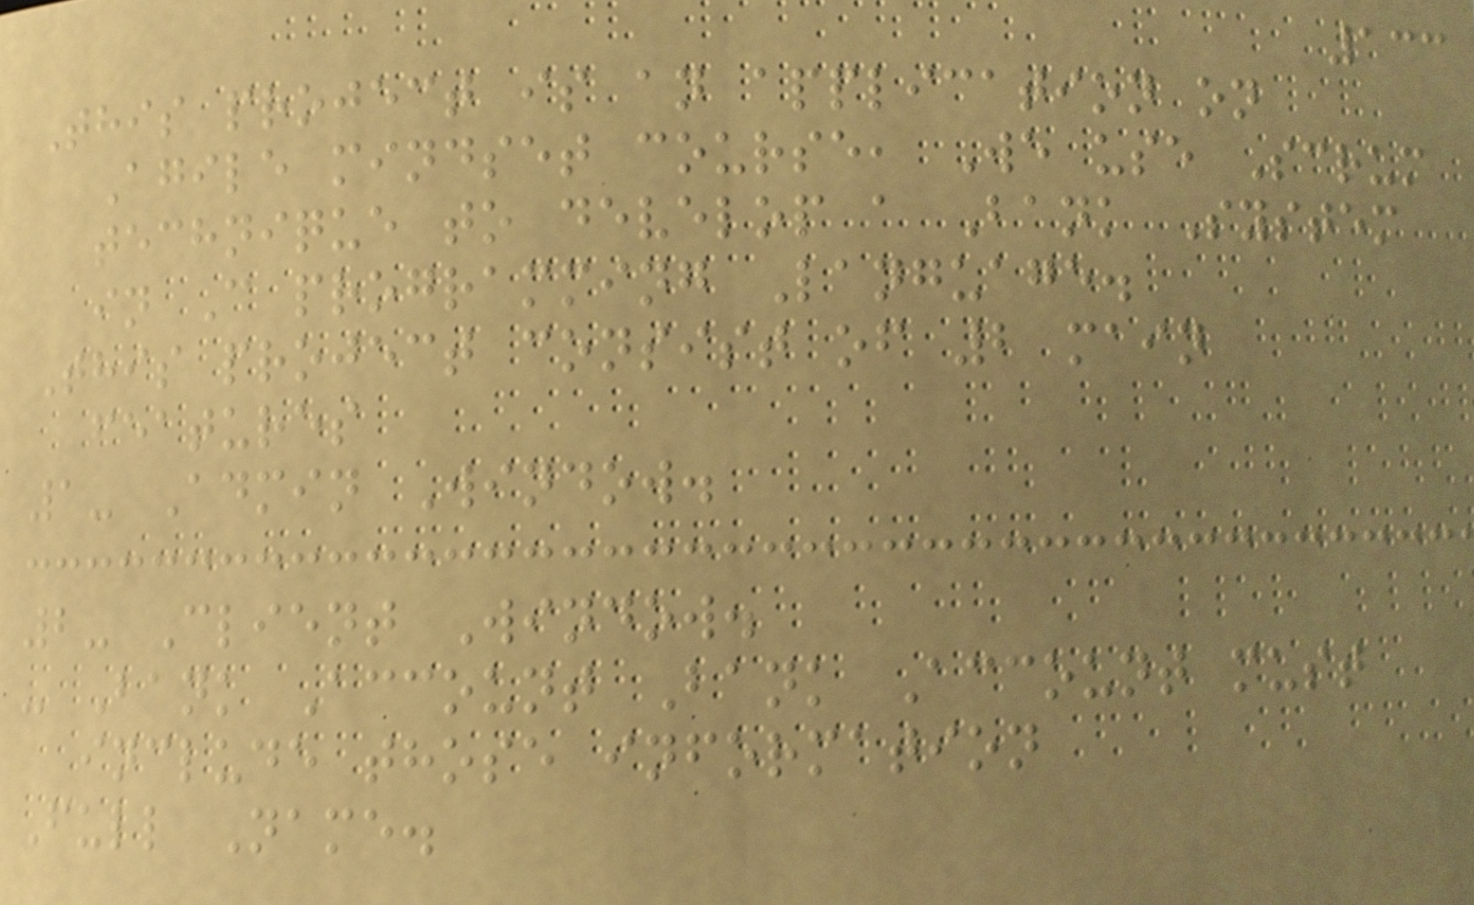133
This project is an application on
Agile mindset course, We use Scrum
technique to develop a Bank System
in C programming Language.
This project consist of 2 main
features
1- Admin Window.
2- Client Window.
- Bank Account Bank Account must
include those information
Full Name.
